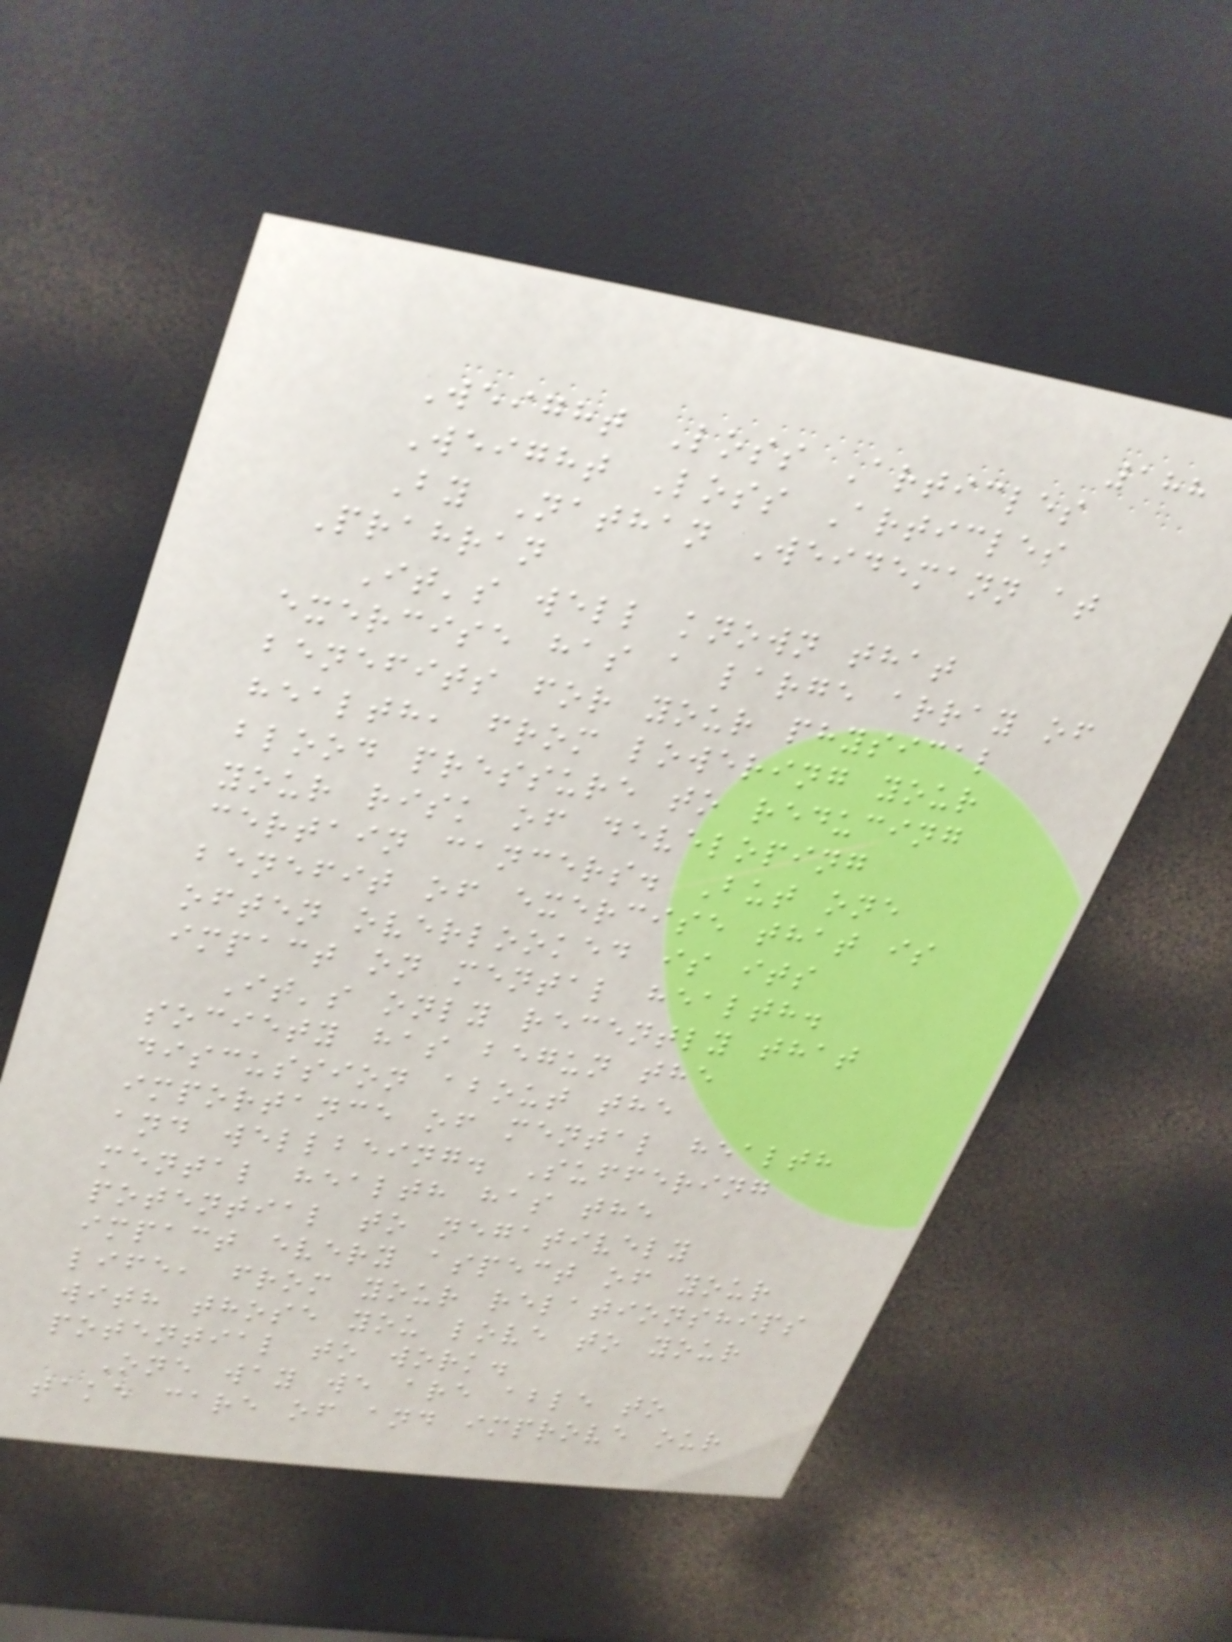188
Weight Loss Articles
Weight Loss Articles
By Nathan Weidemann at
Prahran
It's well known that
exercise has a large array of
benefits for your physical
health, from lowering your
blood pressure to reducing
your risk of developing
certain cancers. But one
benefit of exercise that is
often overlooked is its
impact on mental health.
It's only recently that
society has begun the
discussion about the
importance of mental health
and wellbeing. Suffering
mental health has the
potential to negatively
impact every aspect of your
life, from your relationships
with those you love to your
potential to work.
One way we are able to
take care of and improve our
